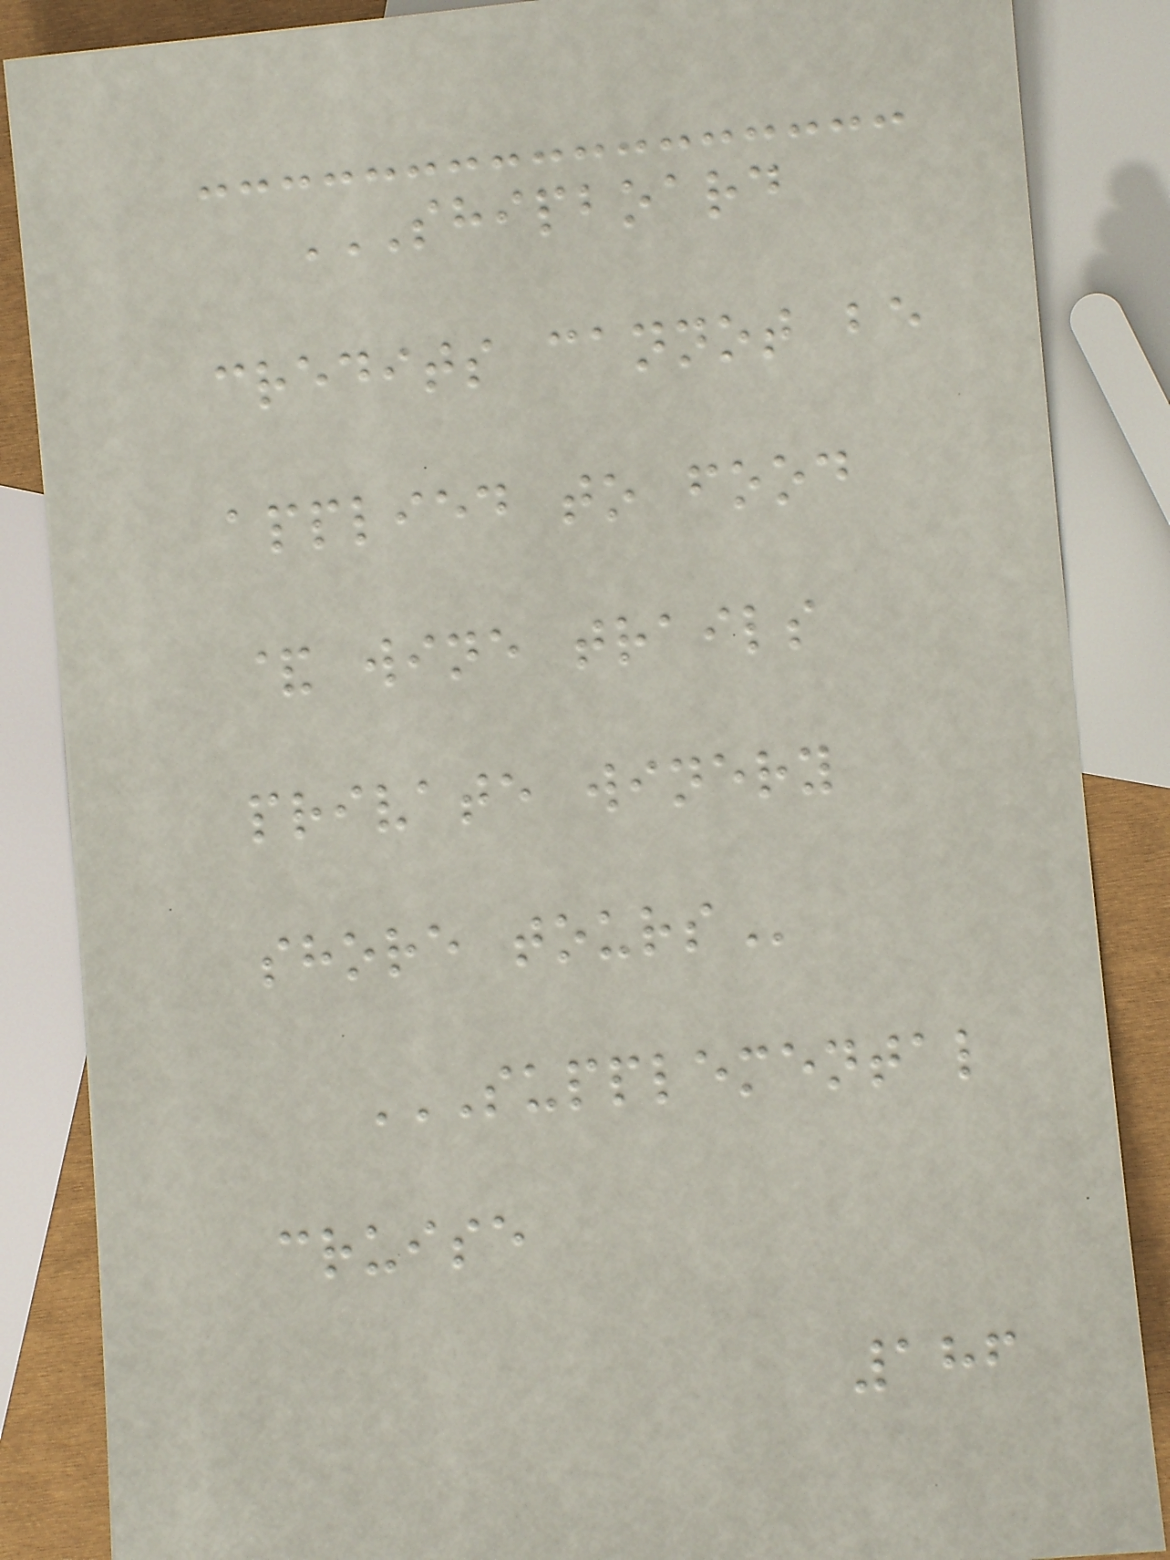SHIPBOARD
CREDITS CANNOT BE
APPLIED TO FOOD
& WINE TRAILS
PRIVATE WINERY
SHORE TOURS
SUPPLEMENTAL
CRUISE
186
